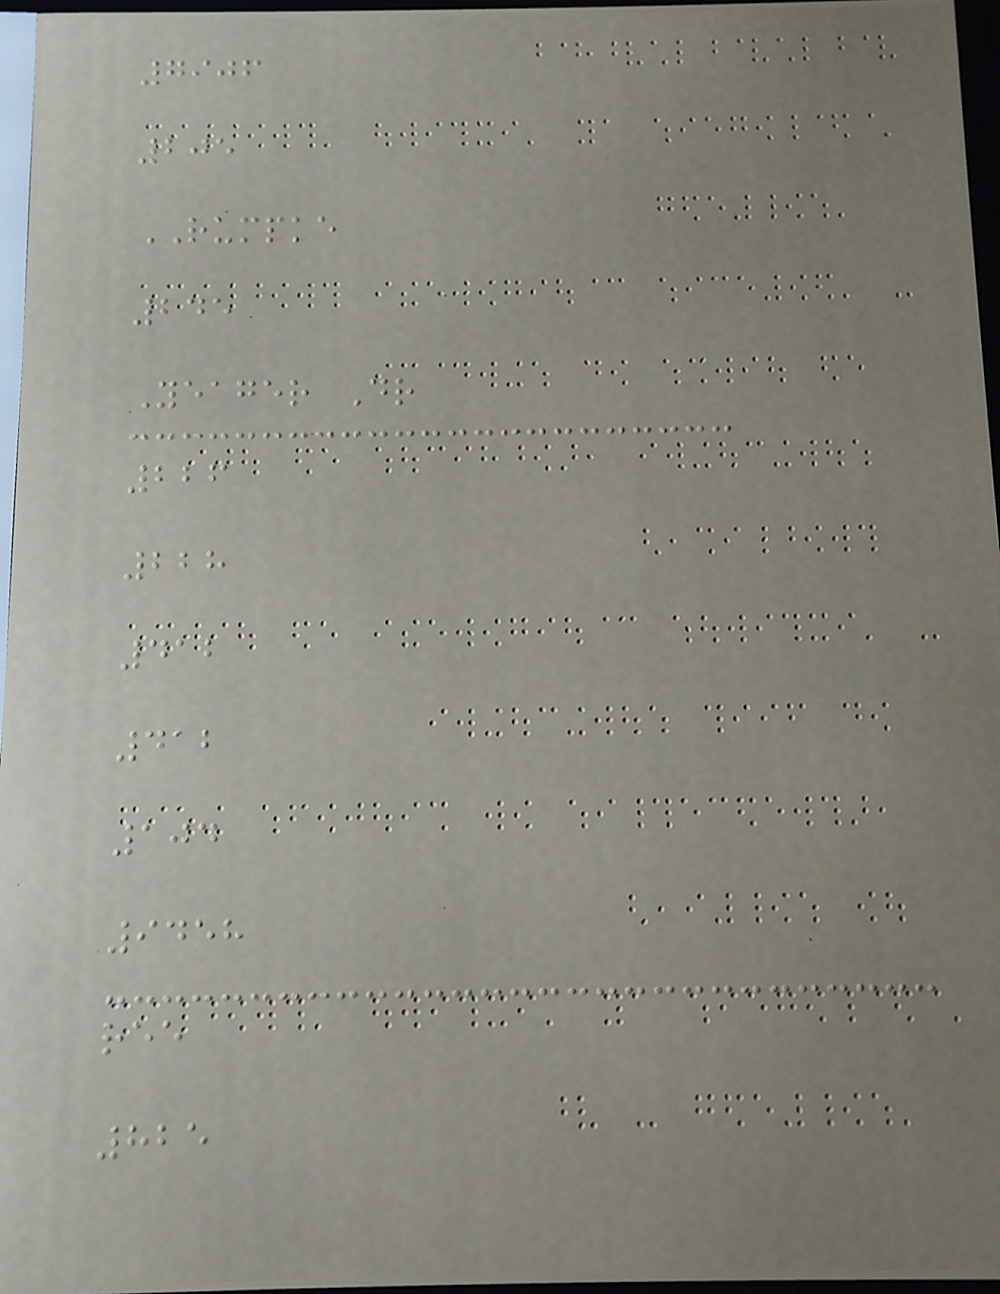7906
205
RUMPKE
245
Yeager Dr
226
228
412
412
104
9458
ree
825
